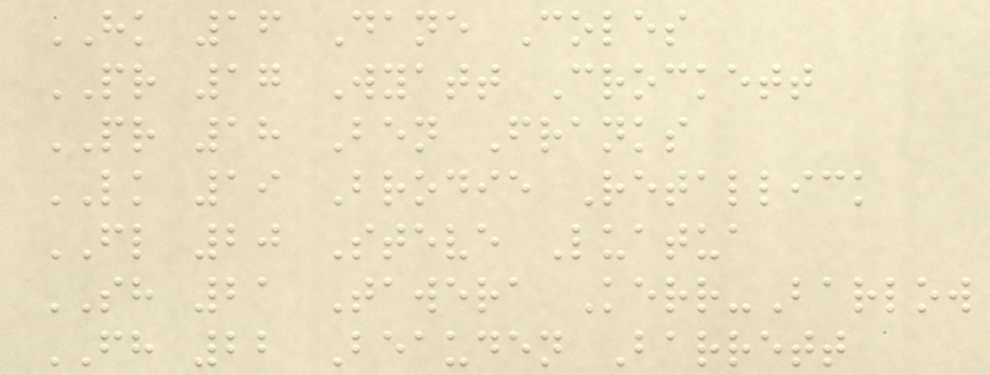HK 16 Dane Coles
PR 17 Wyatt Crockett
PR 18 Ben Franks
LK 19 Brodie Retallick
FL 20 Steve Luatua
SH 21 Tawera Kerr-Barlow
FH 22 Beauden Barrett
